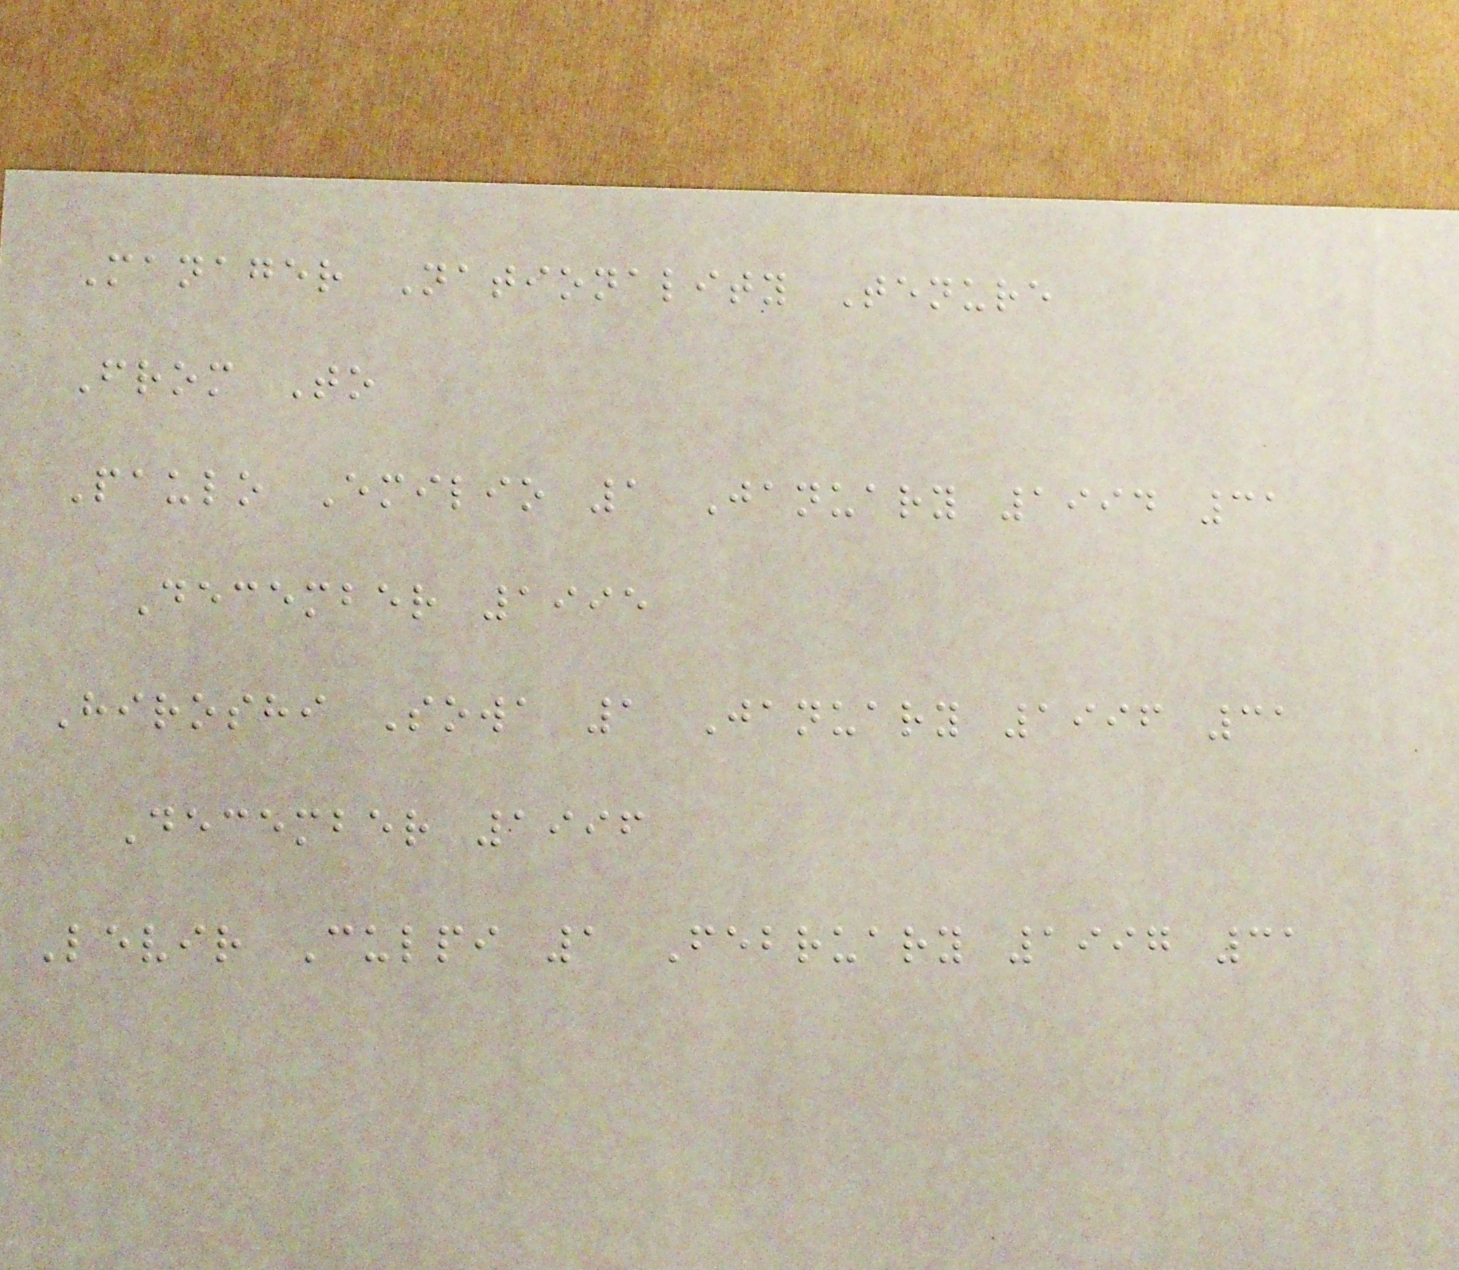Manager Nationality Tenure
From To
Paulo Emilio 1 January 1994 31
December 1995
Hiroshi Sowa 1 January 1996 31
December 1996
Levir Culpi 1 February 1997 31
